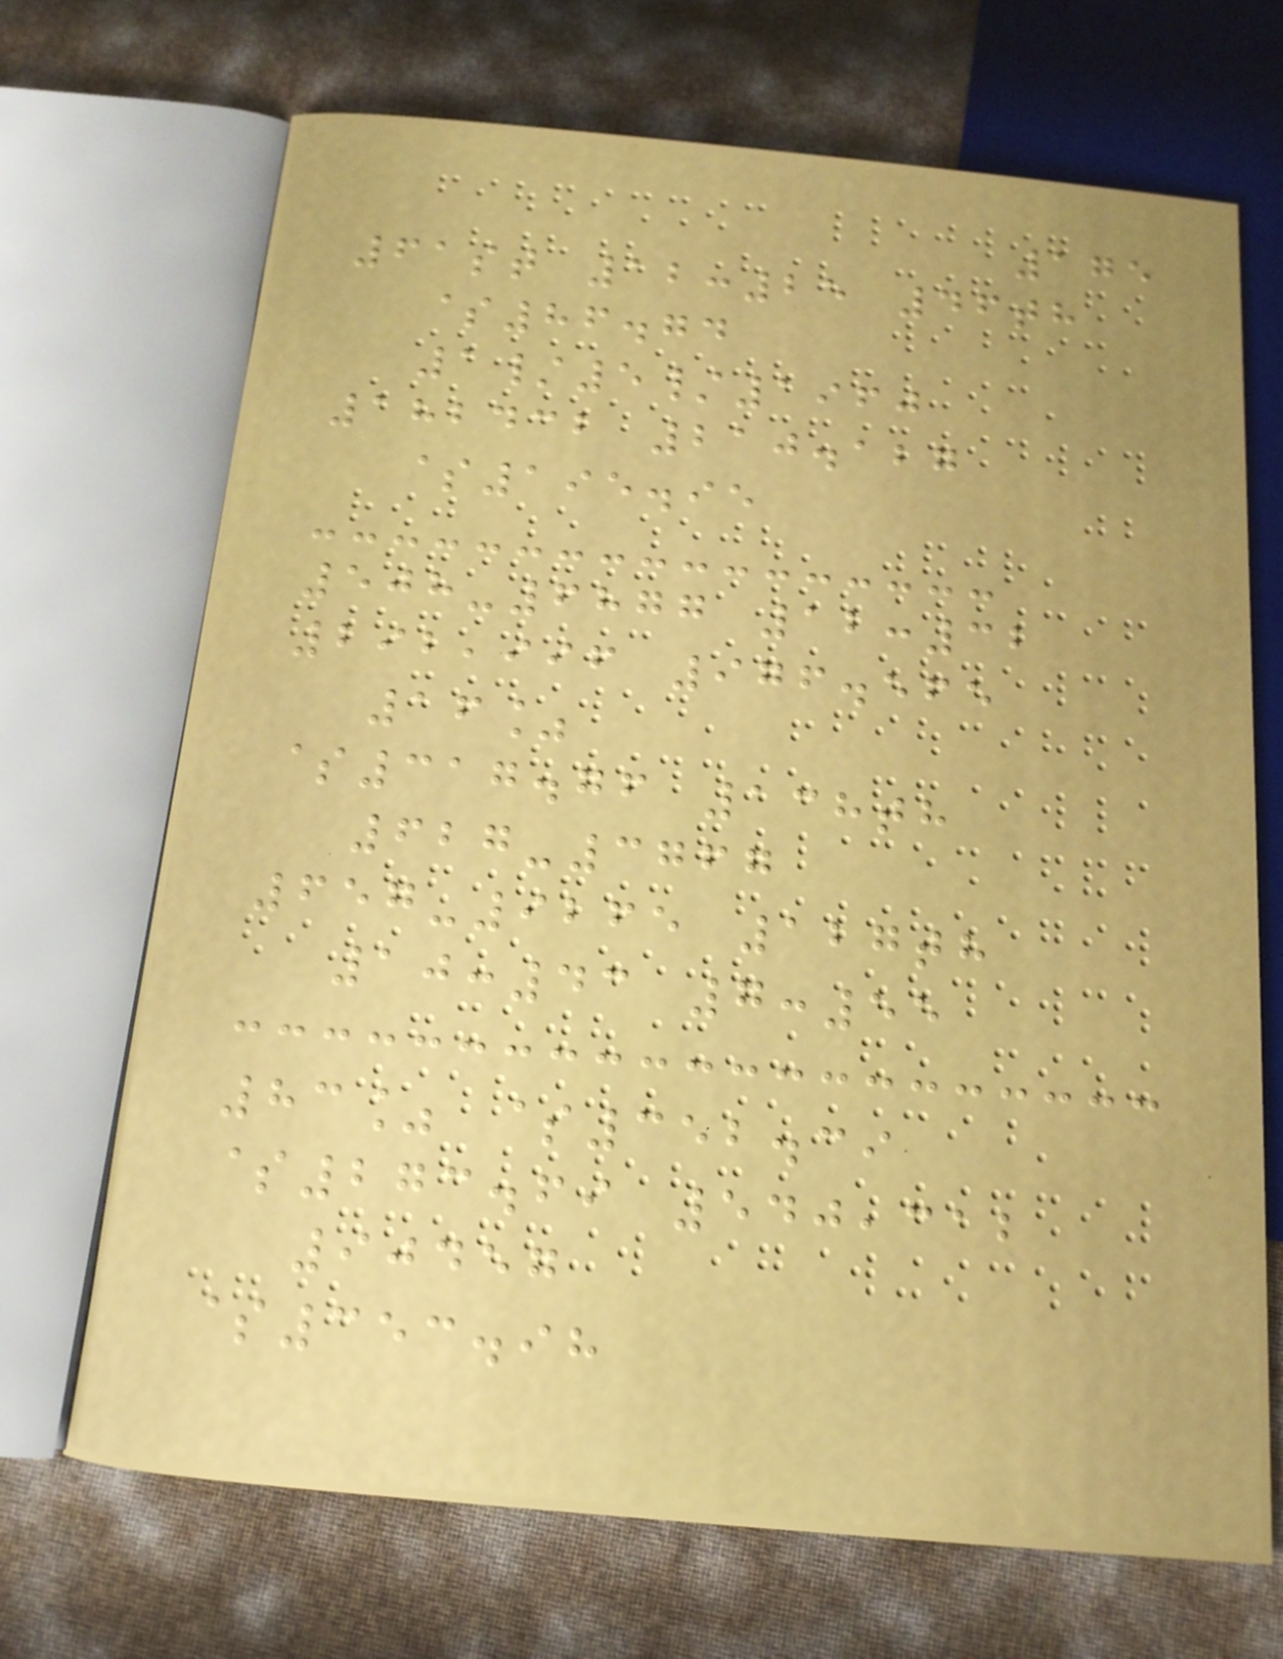175
61st 12:25 46th
$86.74
1/5/1960
182432 210.127
$195.95
508-6877 12:32
292,996 976.565
16%
$317.76 138th
627-3767
657-9265 127th
10:43 7:55
83% $352.39
$273.69 540,312
90457
$353.98
